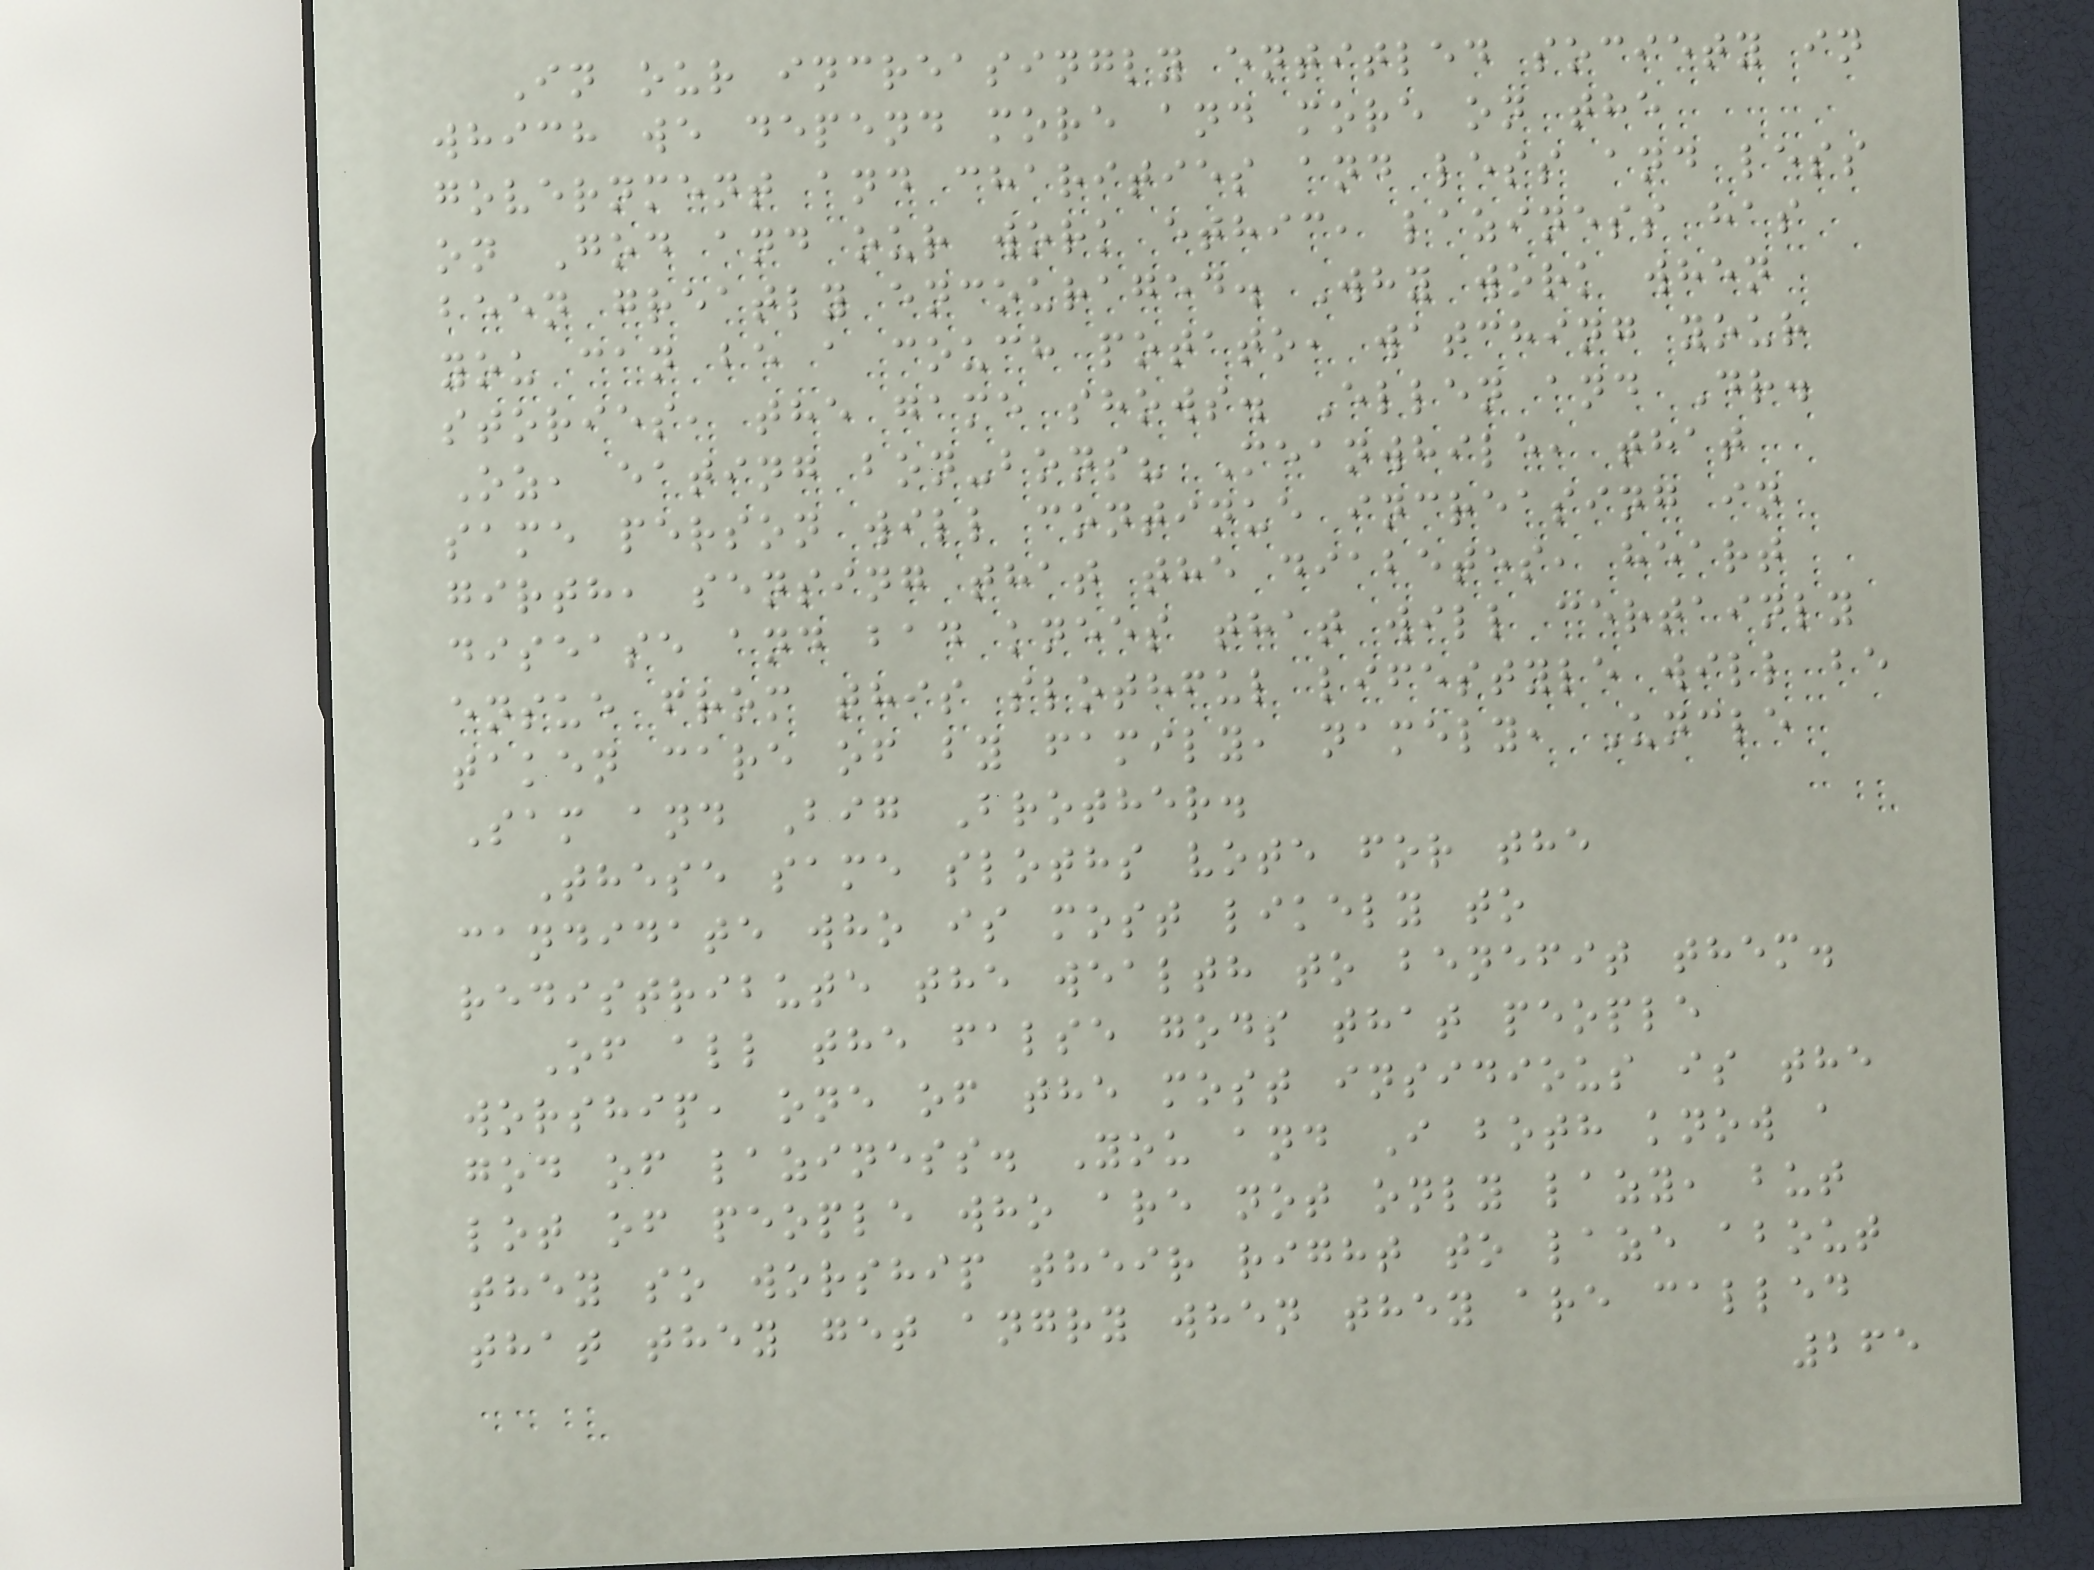In our increasingly entitled society in
which we depend more and more on the
government and charities and less and less
on God and our work ethic, laziness has
been greatly encouraged. Why work when
you can be a couch potato, watching your
stories, the game shows. Ellen and Dr.
Oz, eating bon-bons? Meanwhile, that
same person will continue increasing in
girth, sensing that the diabetes, heart
disease and bad knees that will certainly
ensue from this slothful lifestyle will be
taken care of by family, namely, Uncle
Sam and Big Brother.
These same sloths vote for the
candidate who is most likely to
redistribute the wealth to benefit them.
Of all the false gods that people
worship, one of the most insidious is the
god of laziness. You and I both know a
lot of people who are not only lazy, but
they so worship their right to laze about
that they get angry when they are called
265
